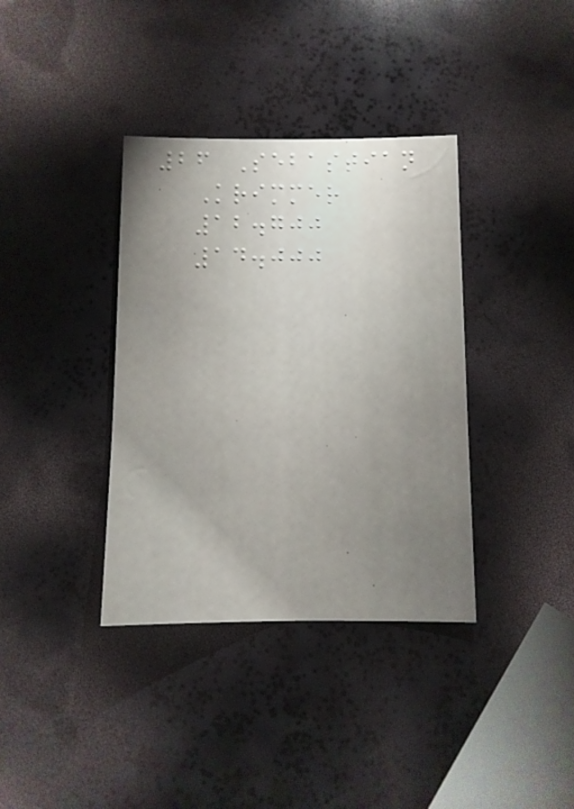26 Sebastian
Krimmer
12.700
14.000
